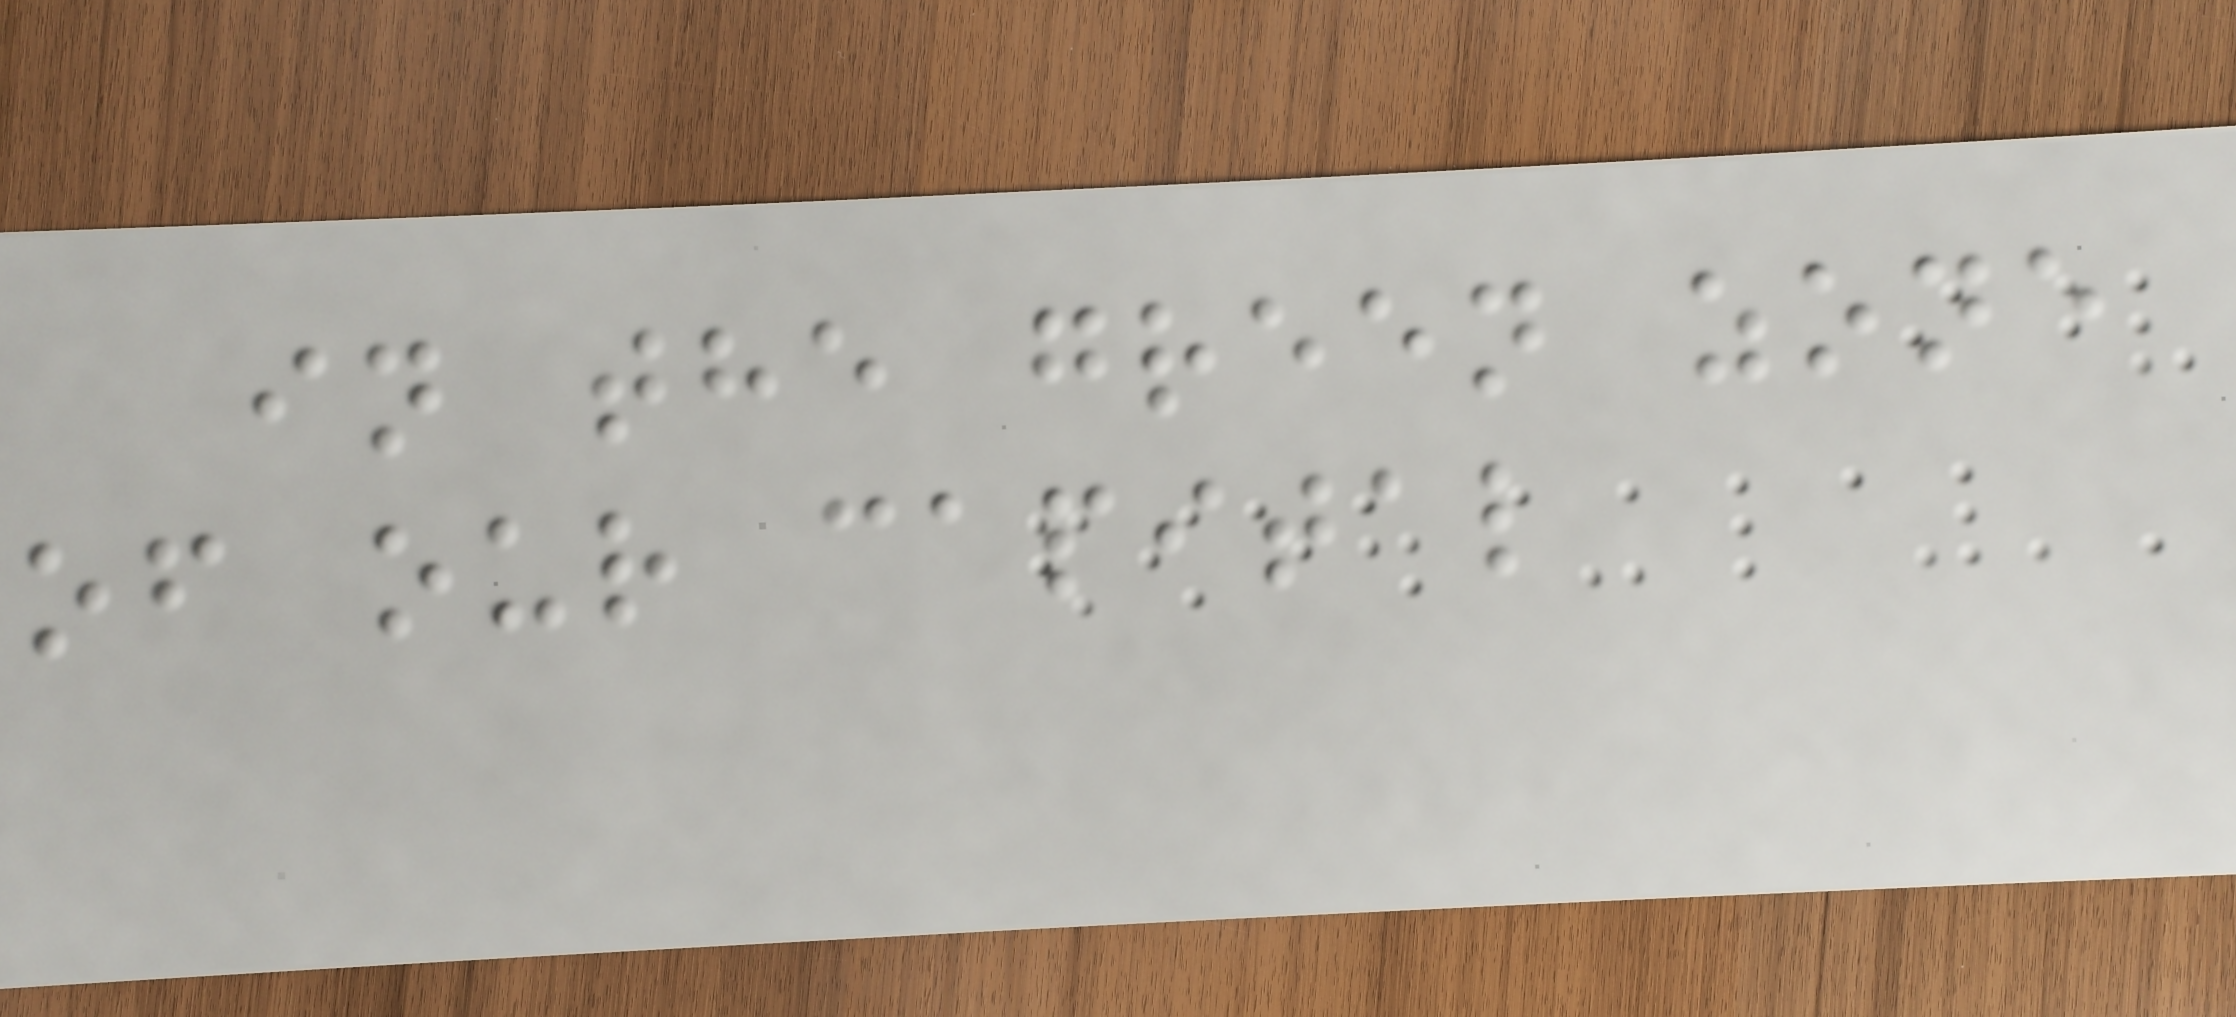in the green zone
of our capital
